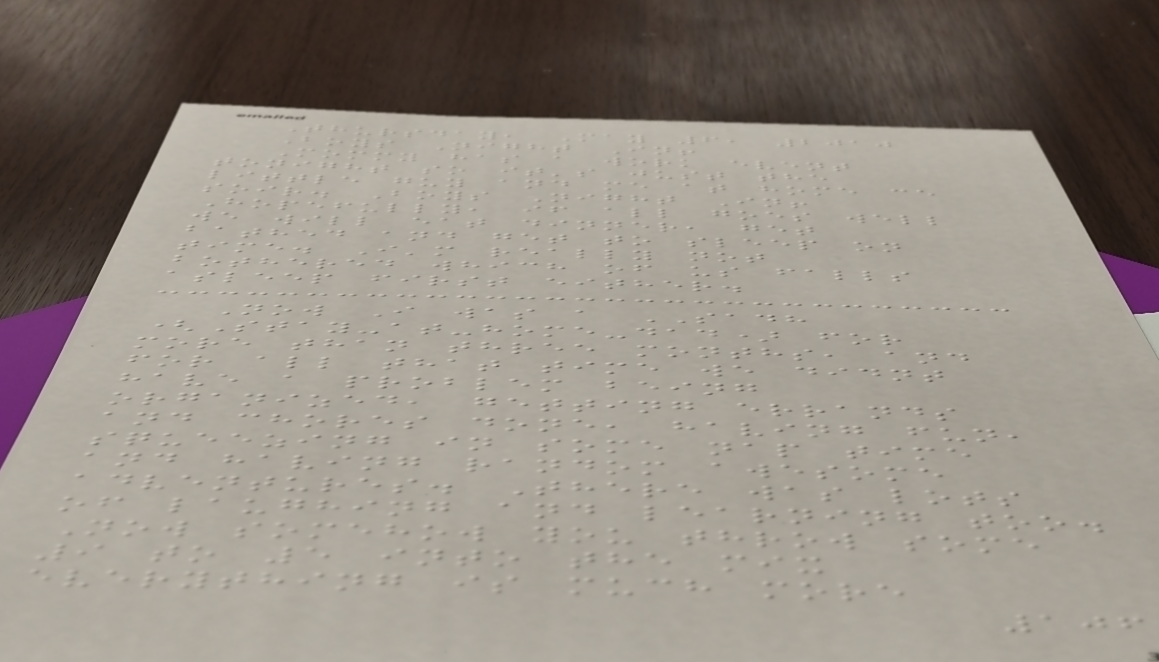Thursday, May 6, 2010
Boys Night In!
Mommy has a work event
tonight so it's just the
little guy and me at home ce
soir. Boys Night In!
Hopefully, if all goes well
we will eat dinner, get
bathed and get to sleep on
time. I'm really not
bothered which of us falls
asleep first either.
Now I was a SADH
(Stay-at-home-dad) for
more than three months, and
for all that time we didnt
have a problem being
organized, getting errands
and chores done, having fun,
squeezing in some nap time
and having random awesome
adventures. There was lots
of laughing and learning too.
Now somehow you throw some
9 to 5 into the mix
everything is much more
106
